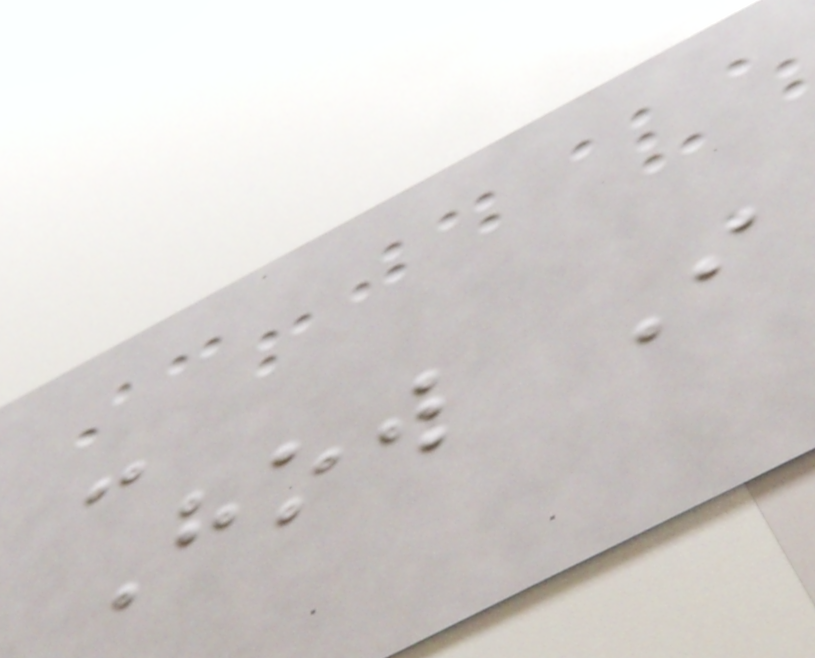-
How I
